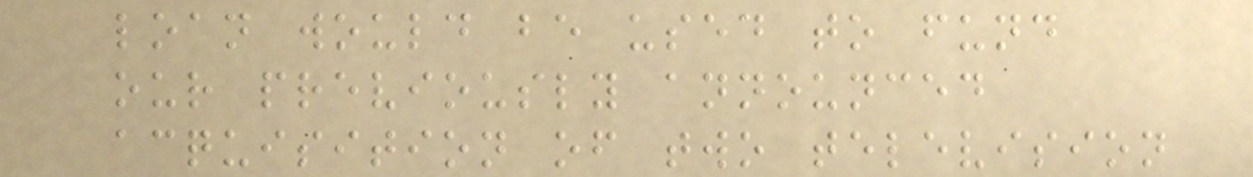loan would be used to fund
our previously announced
acquisition of two television
